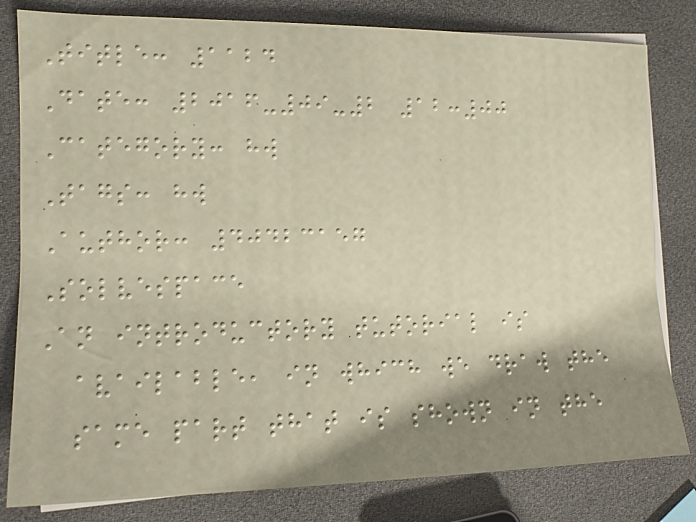Title: 1124
Date: 2016-09-2 12:00
Category: hw
Tags: hw
Author: 40423157
Solvespace
An introductory tutorial is
available, in which we draw the
same part that is shown in the
